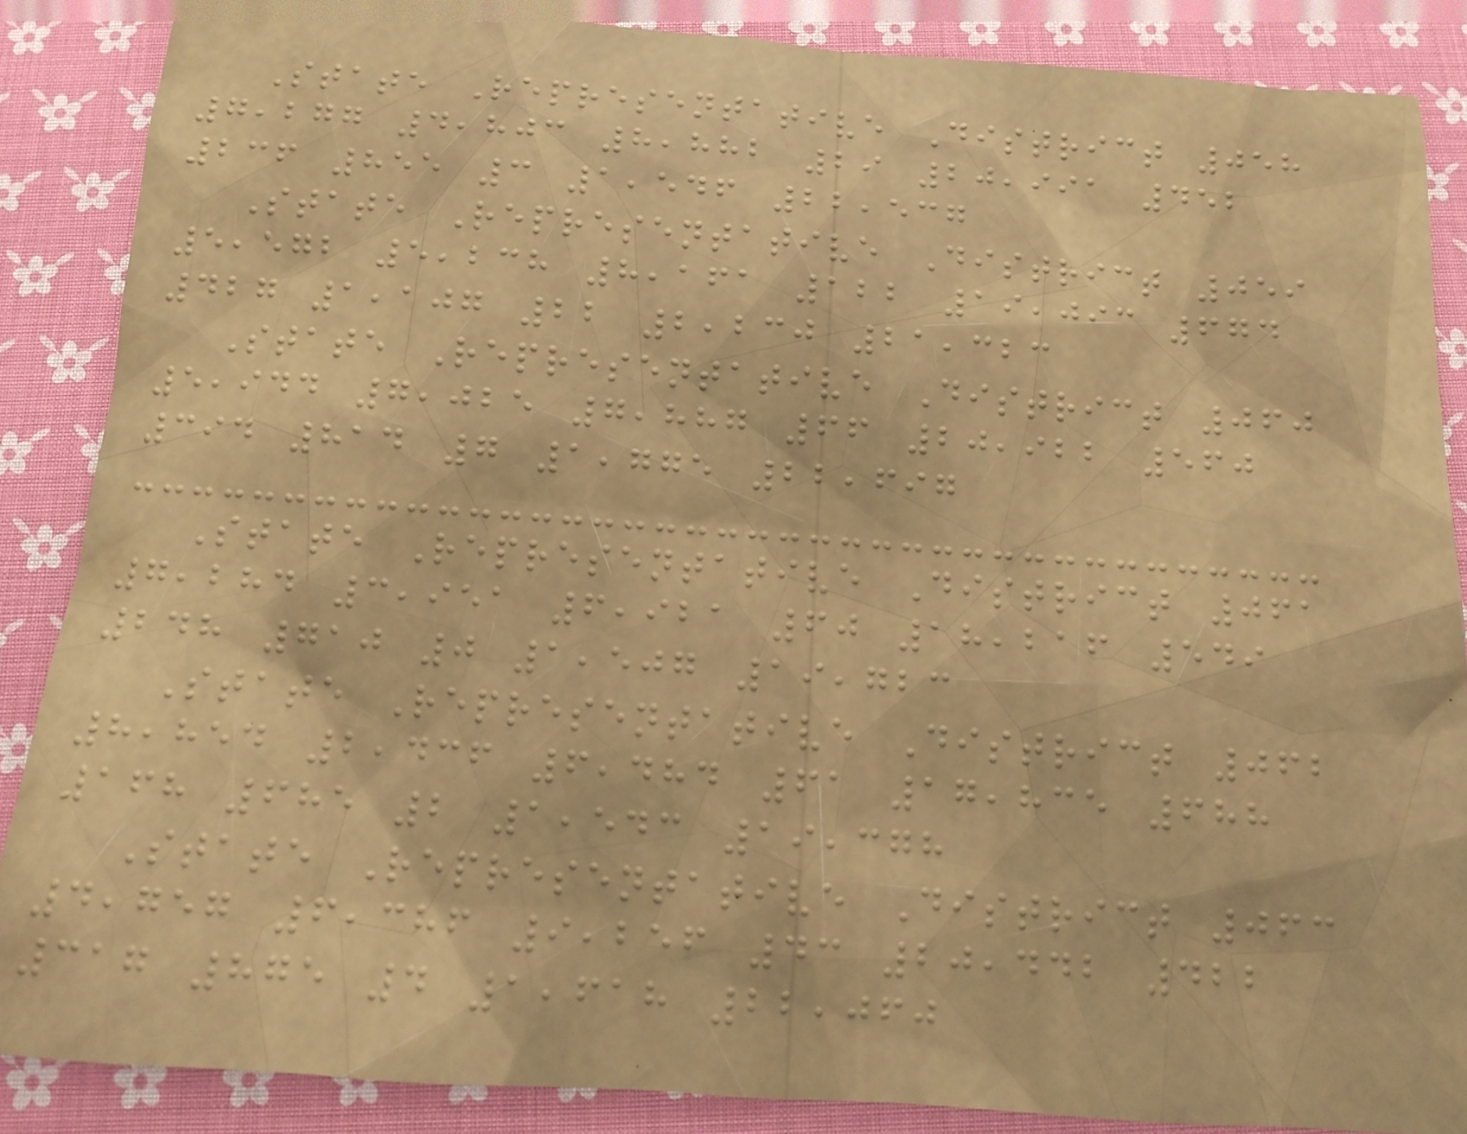State Representative District 058
7,277 4,803 8,882 29 20,991 452
236 855 3 1,546 22,537
State Representative District 059
5,572 5,238 8,161 122 19,093 674
427 1,107 22 2,230 21,323
State Representative District 060
5,944 7,025 7,887 66 20,922 560
394 814 7 1,775 22,697
State Representative District 061
7,284 3,951 6,921 60 18,216 549
248 710 0 1,507 19,723
State Representative District 062
8,854 2,436 6,484 61 17,835 688
168 685 2 1,543 19,378
State Representative District 063
4,757 6,386 9,256 43 20,442 422
317 875 4 1,618 22,060
